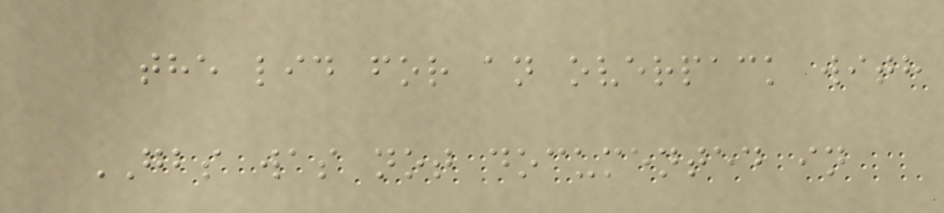the lid for an overpack with
GBS was not documented in
